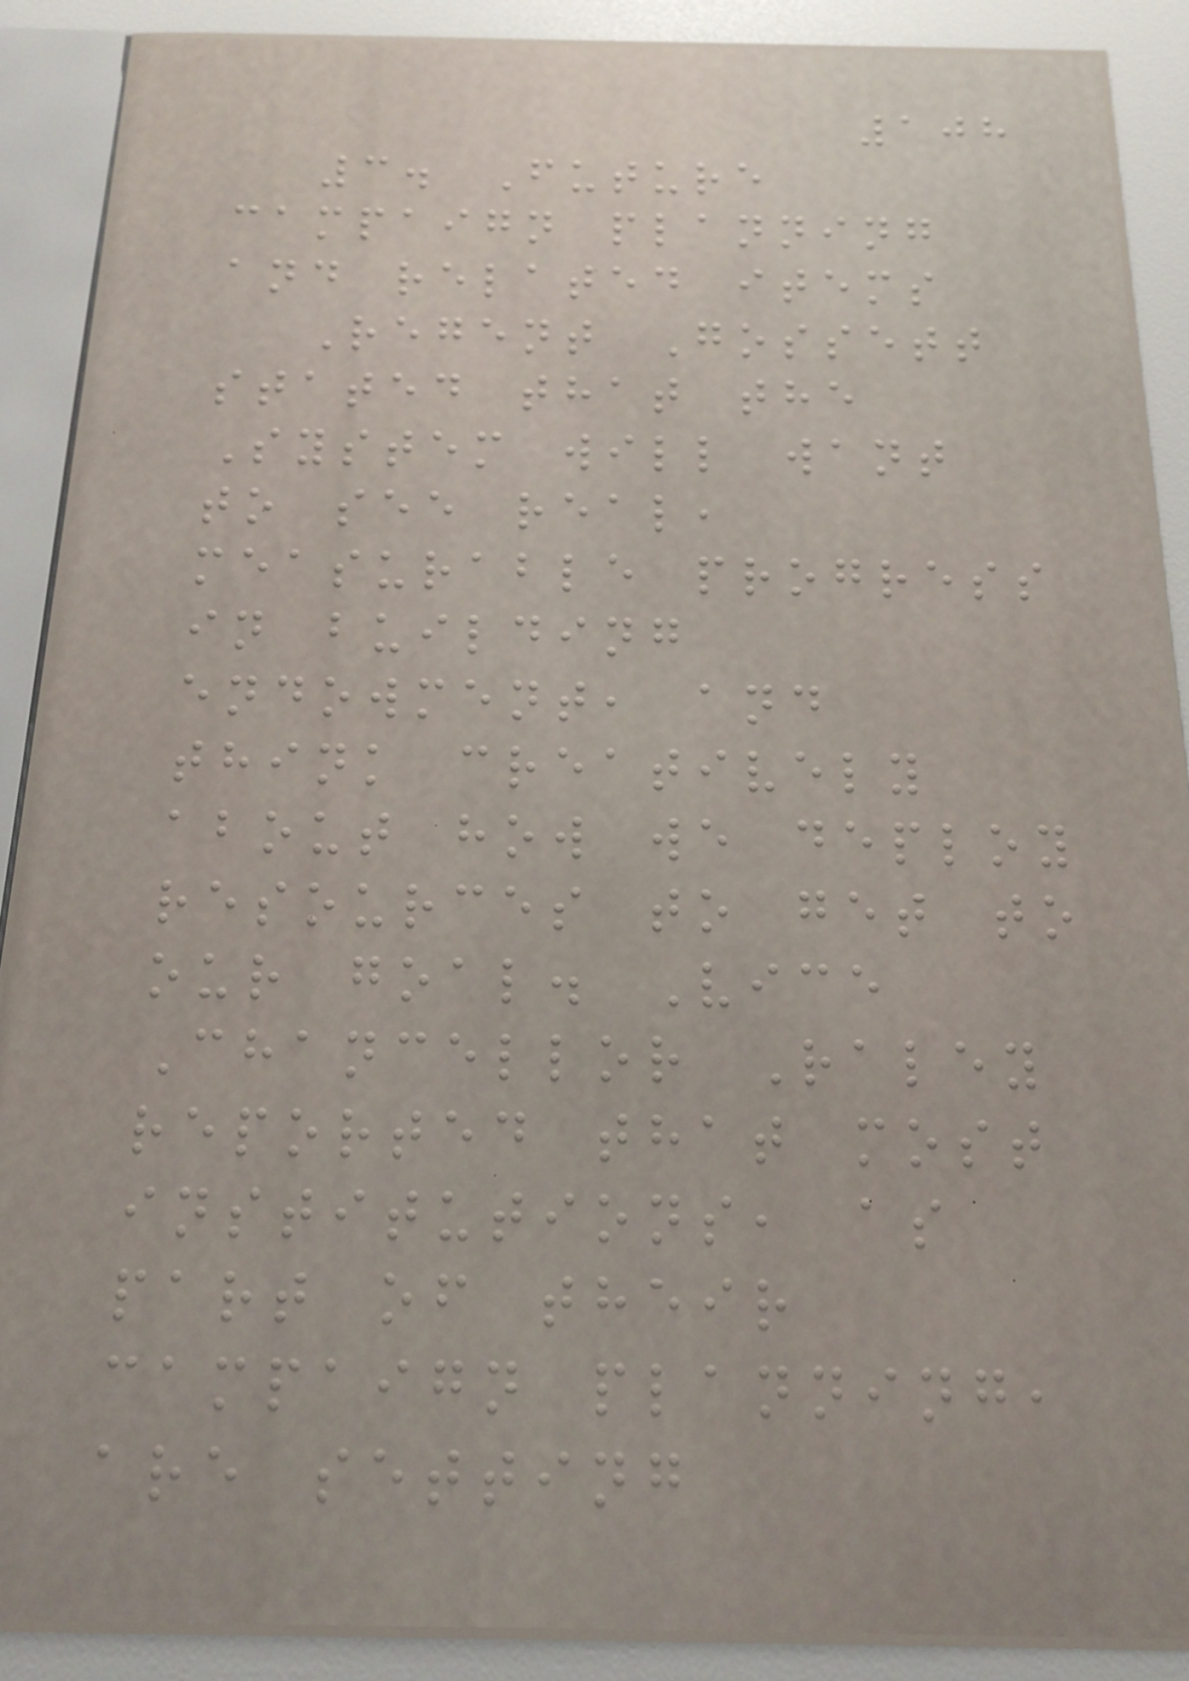108
3. Future
campaign planning
and related items
Regent Gossett
stated that the
System will want
to see real,
measurable progress
in building
endowment, and
think creatively
about how we deploy
resources to get to
our goal. Vice
Chancellor Raley
reported that most
institutions, as
part of their
campaign planning,
are setting
